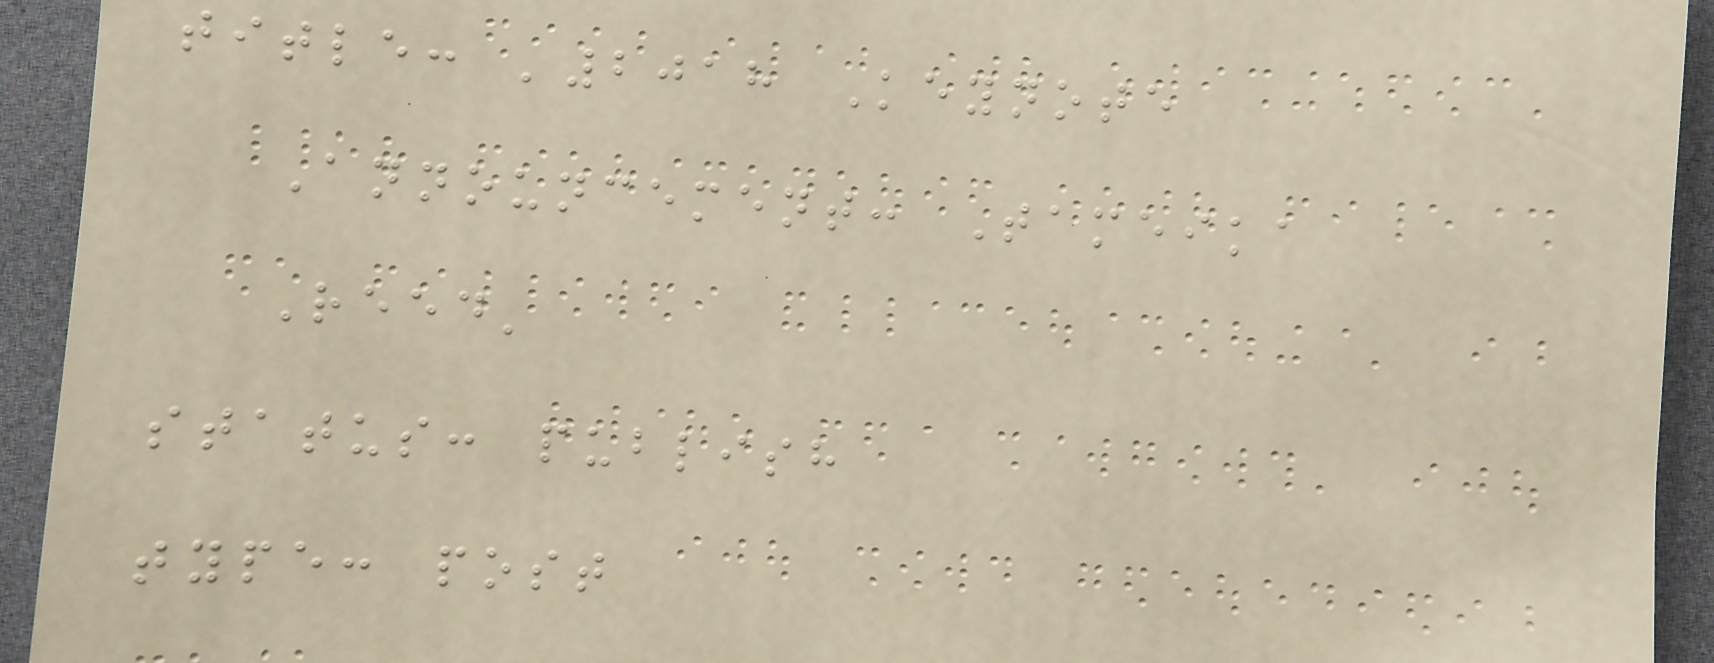title: '2018 Keynote
Announcement: Tameika
Reed'
status: publish
type: post
